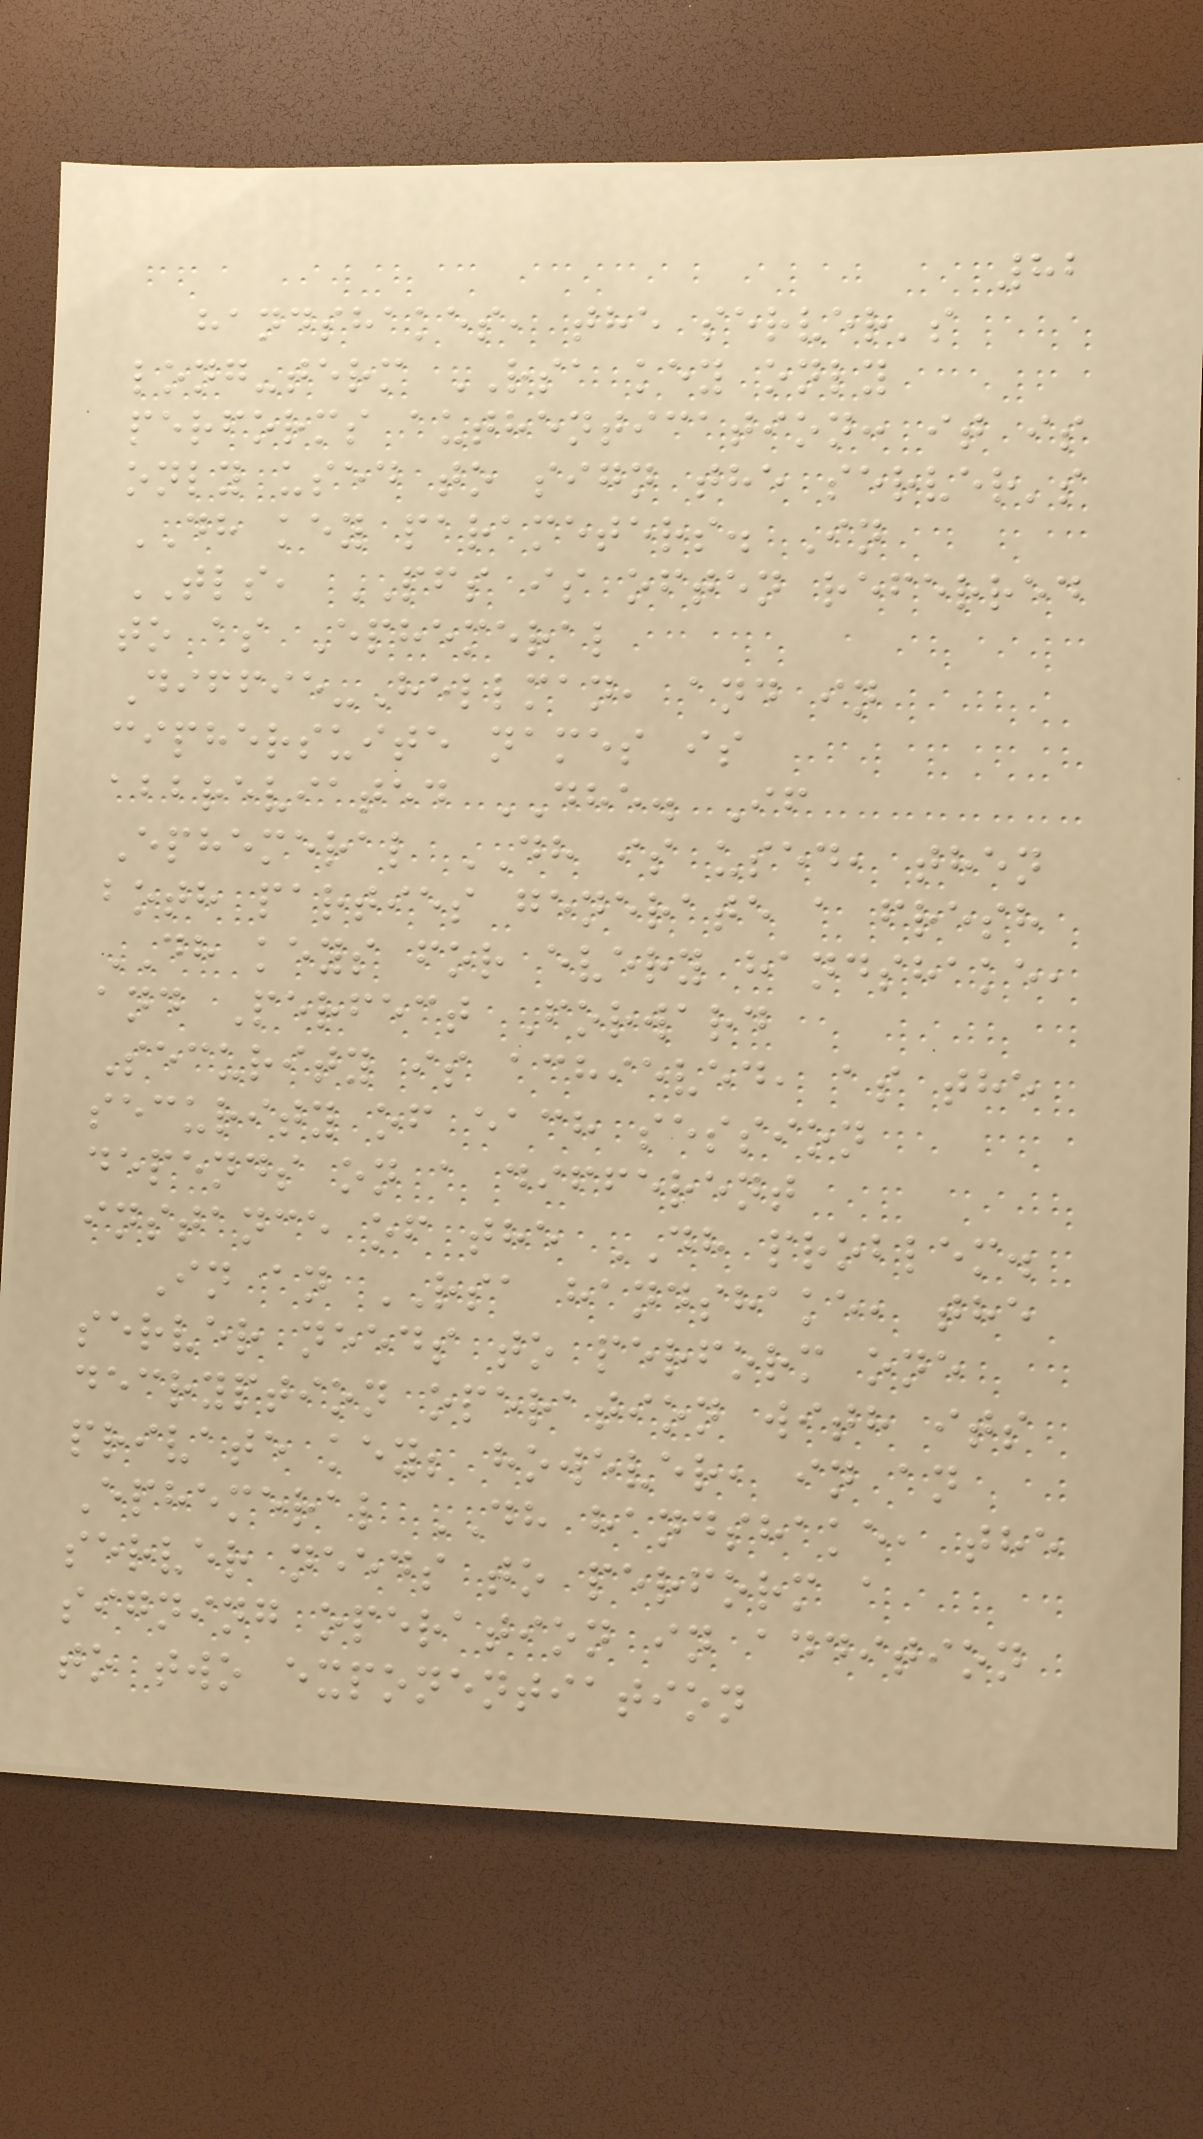82
handshakes, the server's
long-term RSA key only
performs authentication: it is
only used to sign the server's
DH key parameters. In
TLS, PFS is often referred
to as Ephemeral
Diffie-Hellman, and in
ciphersuite names is
abbreviated DHE. If
Ephemeral DH is used, then
both parties generate a fresh
DH keys for every handshake,
and Perfect Forward
Security is achieved, as the
security of each session
depends on a different
instance of the DH problem.
In an RSA handshake, the
server needs to perform one
decryption operation with its
private key; however, in an
Ephemeral DH handshake, the
server needs to perform a
signing operation in addition
to two exponentiation
